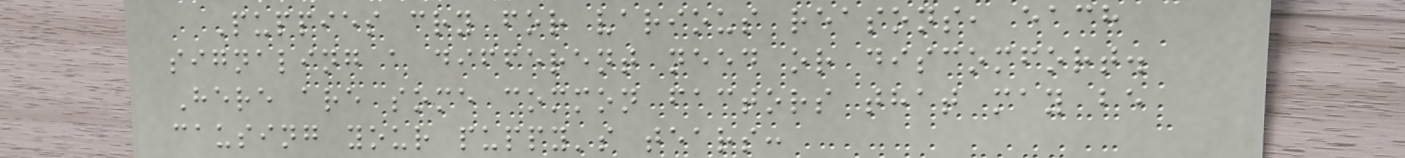Puppies cry for various reasons, each
signaling a different need or discomfort.
Here are some common factors that may be
causing your puppy's tears:
